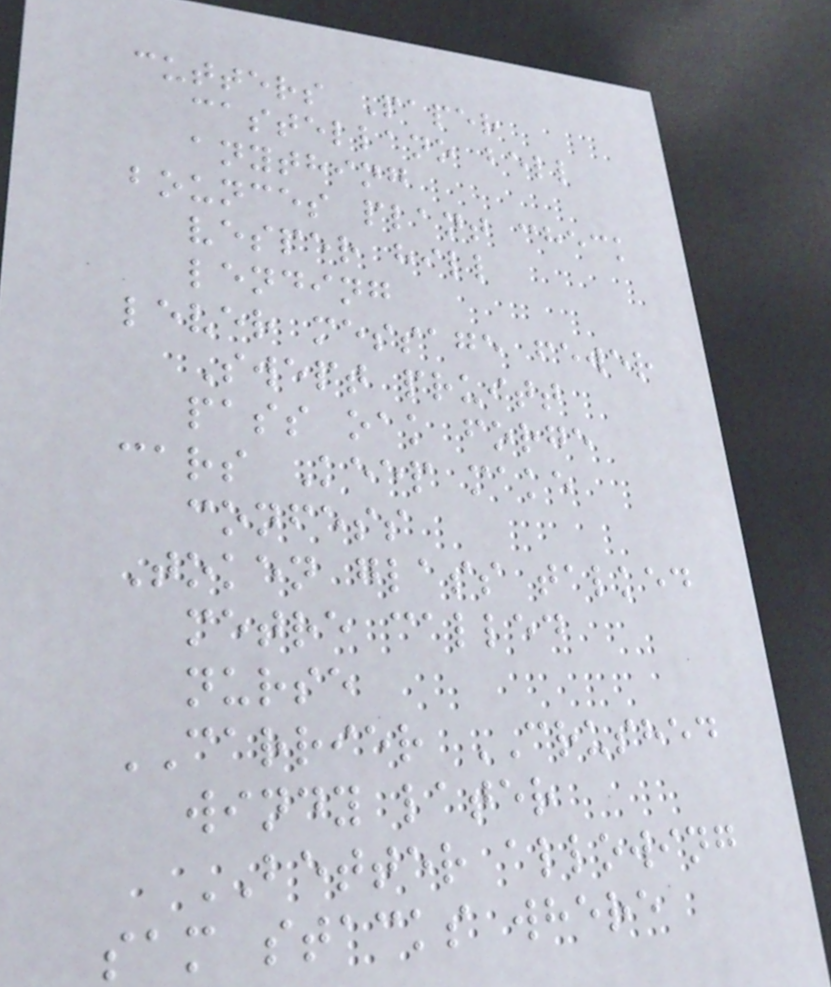cutters Paper
castellano bell
anything
bounces plant check
vesper hill
lending
lever message fewer
Swept pruitt
pass oak forge
cars Keep make
confess
Token glass talked
metre called
nurse
CARRIER CRUSHED
windy later
BETTER allowing
sam stacks where
